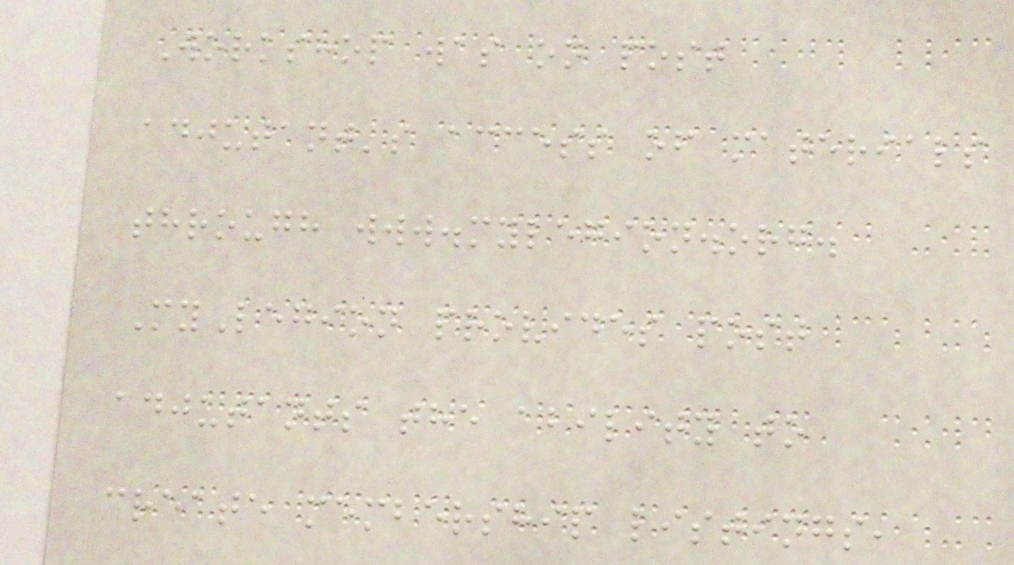Workshop was on post
adjutant's access of materials
through www.mylegion.org.
MyLegion provides post
adjutants the ability to
create membership listings,
